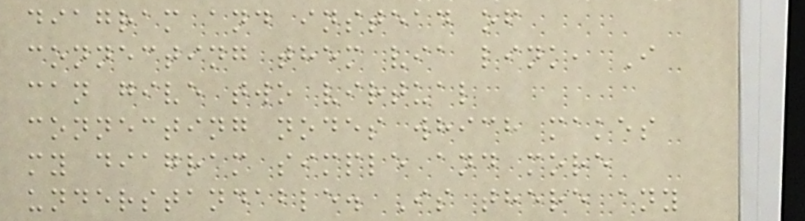diagram and instead of
connecting them via link, I
can give two virtual
connecting nodes which makes
my diagram simple and more
understandable. Is there any
